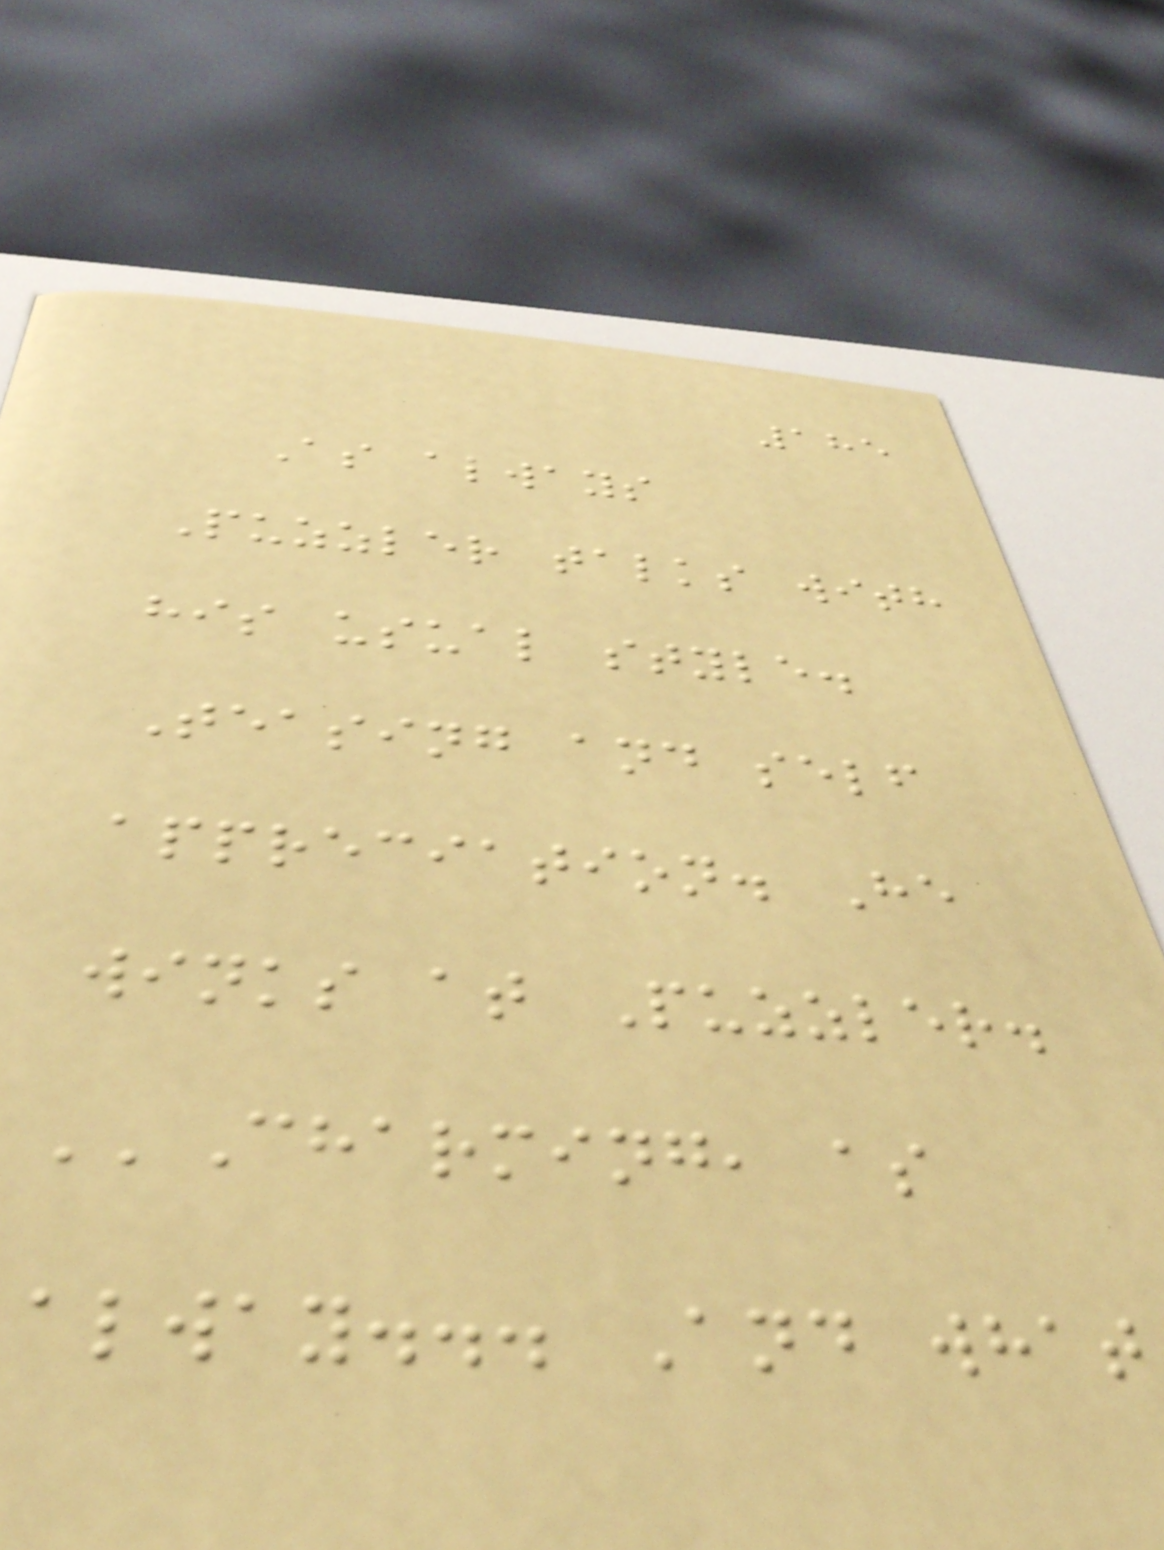185
As always
Puzzler talks with
his usual style.
Teasing and self
appreciation. He
winks at Puzzler.
''Charming, as
alway... And what
